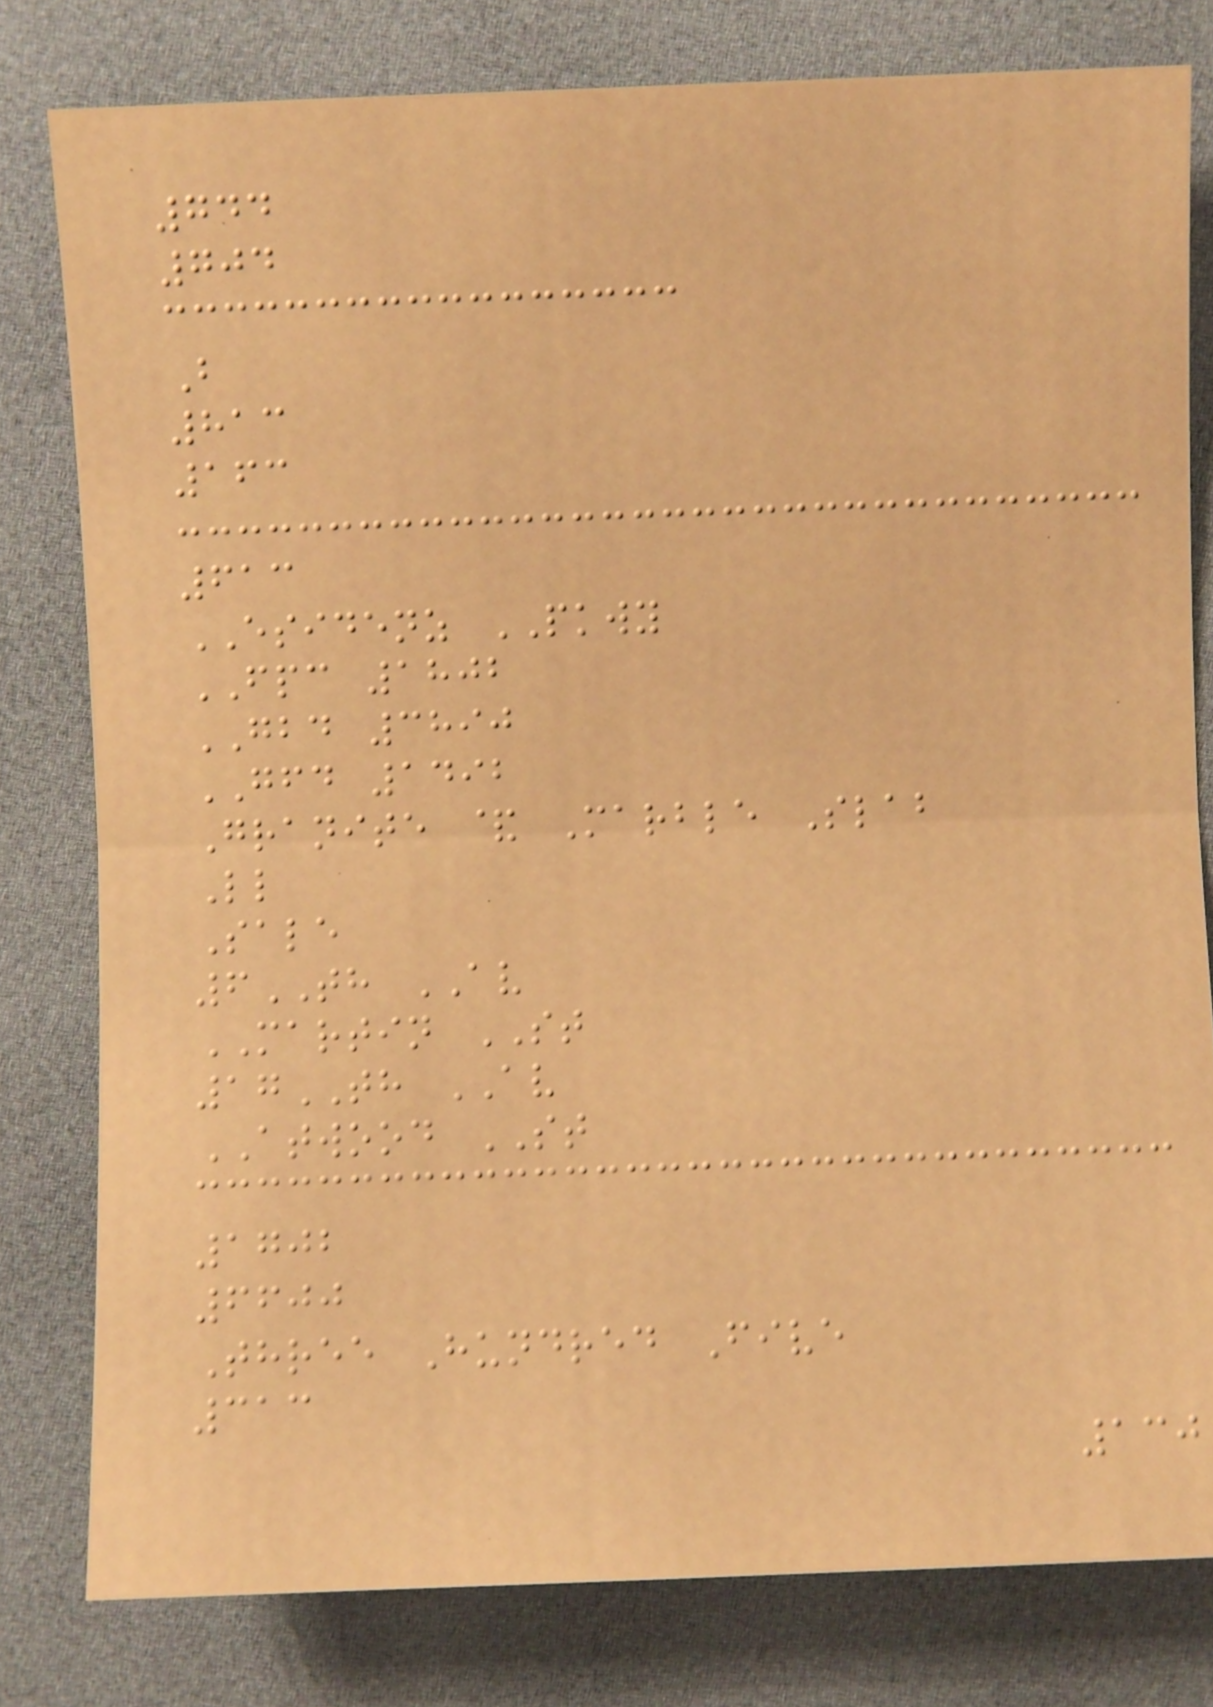744
704
B
813
163
613
ESIDENZ PKWY
FPC 1802
GBD 3890
GFD 1492
Granite & Marble Slab
Ll
Sale
6TH AV
MARTIN ST
17TH AV
ATWOOD ST
1702
6600
Three Hundred Five
313
130
